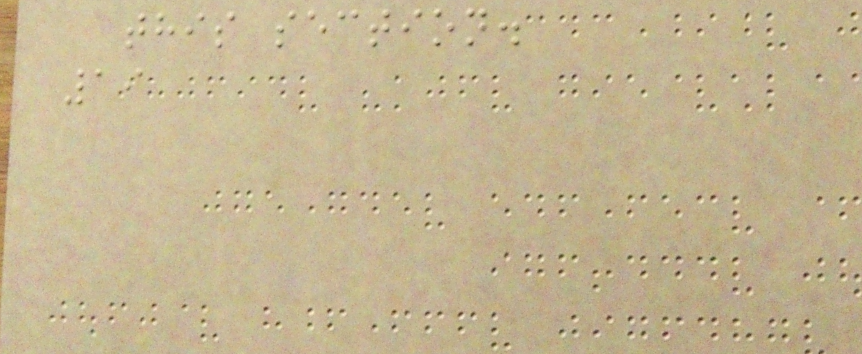this section.
19
